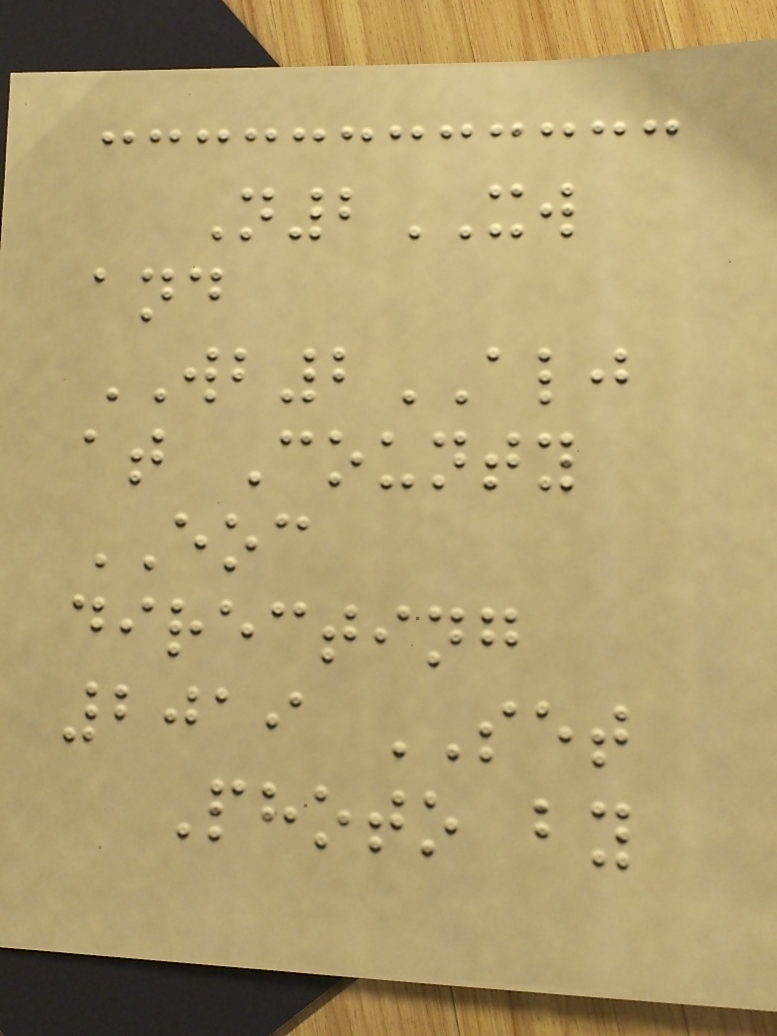N2XW
and
WB2ALJ
at County
EOC
directing
2019 SET
Photo by
